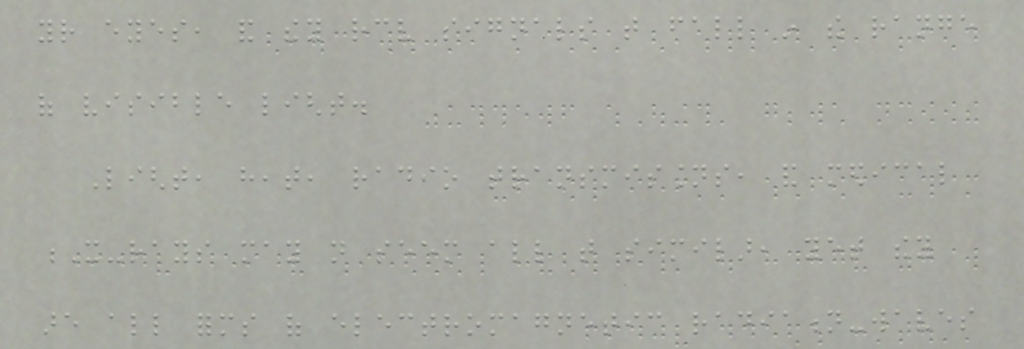your eyes, and they receive signals that fall in the range
of visible light.
Light, heat, radio transmissions, and medical
X-rays may not seem all that similar, yet they
are all forms of electromagnetic radiation-waves
